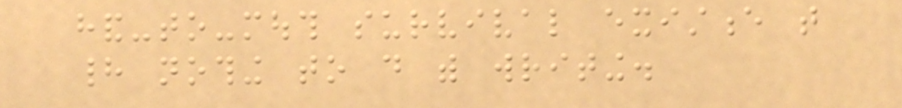hand-to-mouth survival existence that
had nothing to do with writing.
